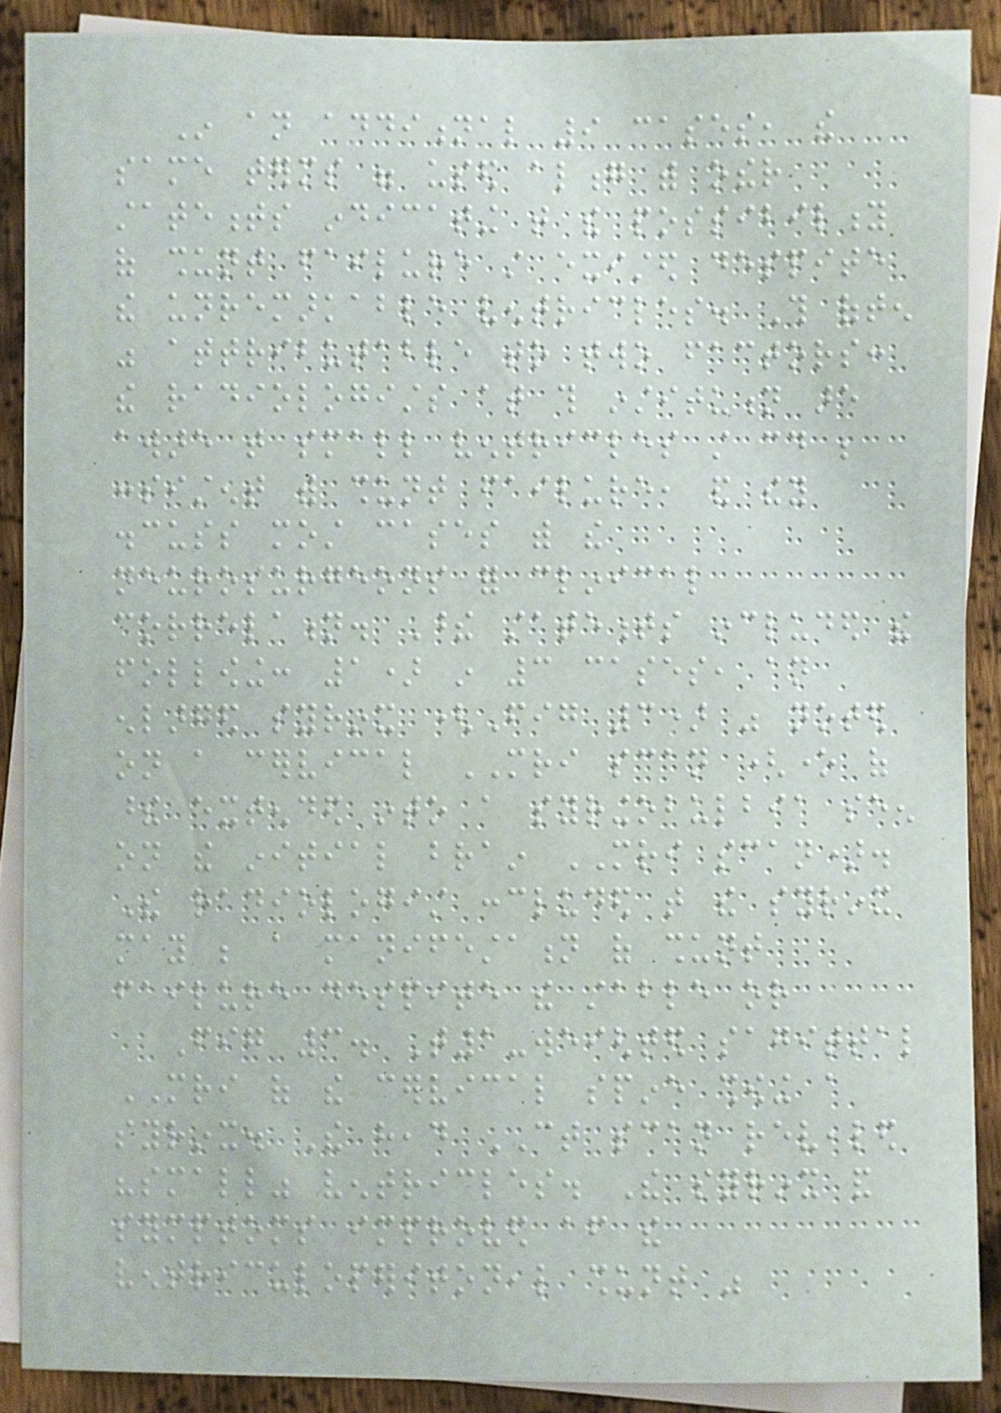In an additional 9 cases, the
same terms were used along with other
statements indicating that the possibility
of shunt failure still existed despite
the unremarkable ventricles. This often
was attributable to two factors:
the radiologists at this institution are
aware that small ventricles still could be
consistent with shunt failure, and they
discuss most cases with the
neurosurgeons for clinical
correlation. These statements included the
following: 1) in 3 cases, an
enlarged syrinx (Fig 3) was noted
on a cervical MRI scan (one of
these extended into a syringobulbia seen
on the initial brain MRI scan).
The radiologist concluded that the syrinx
may be a manifestation of shunt
failure despite the stable or
Fig 3. T1-weighted sagittal
MRI of the cervical spine showing a
syrinx. The head CT scan revealed
"small" ventricles. The syrinx and
symptoms improved after the
ventriculoperitoneal shunt was
